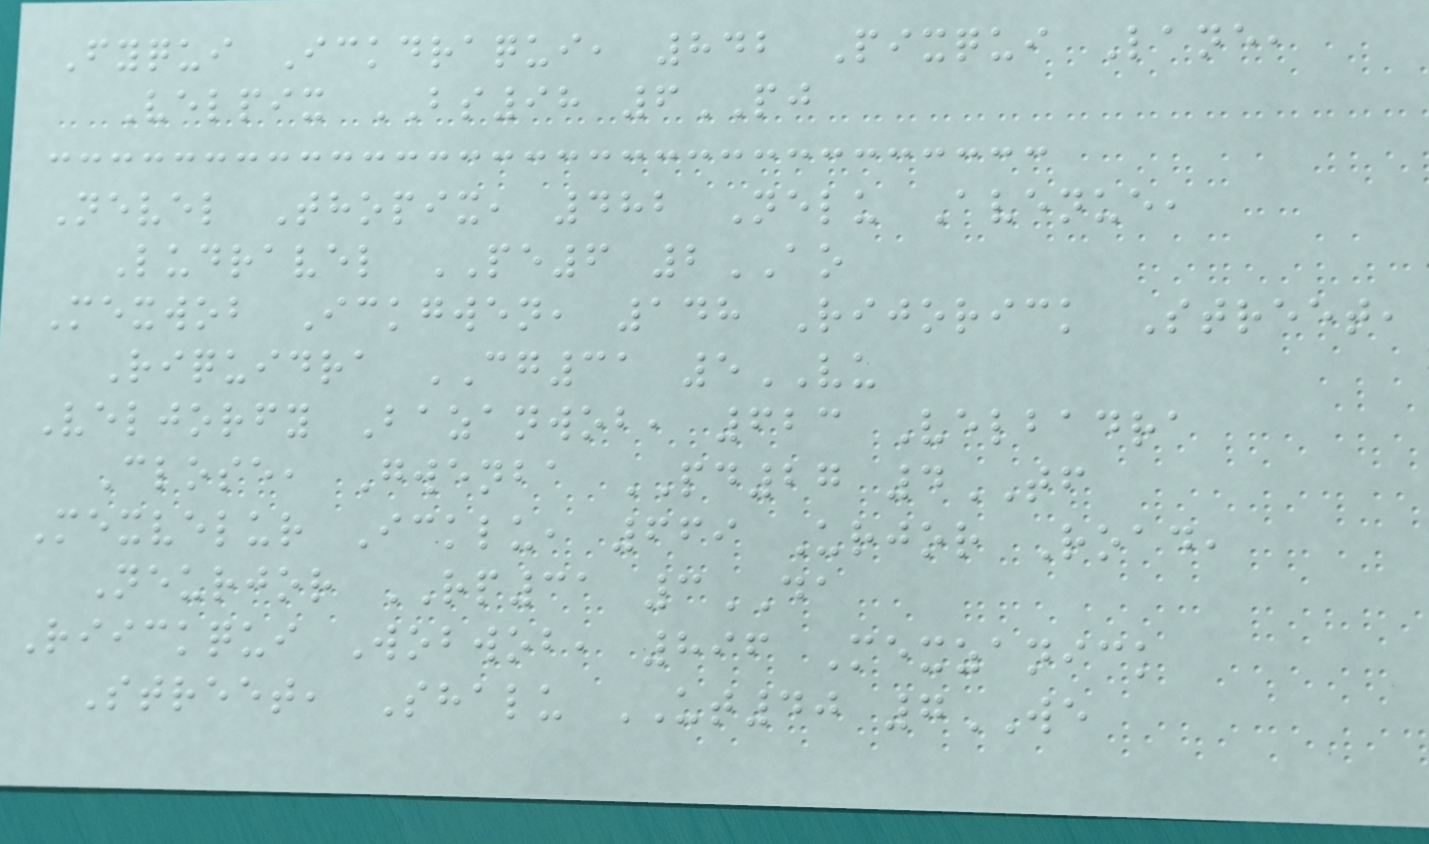Fyqui Ickdraqui, 842 Pixqui Lane,
Velpix BS98 6PJ
Nevel Thopix, 482 Nelu Avenue,
Ludravel PE6 2AO
Mexwob Ickgwen, 148 Rijorick Street,
Riquidra CG31 5VU
Veljorfy Bazanwob, 623 Velbadra
Close, Gwenba PD27 4TF
Mexvelur Icklu, 669 Urjor Road,
Neurjor RP31 3DA
Riickqui Wobwob, 896 Mexzanick
Street, Shalu UT40 7WE
